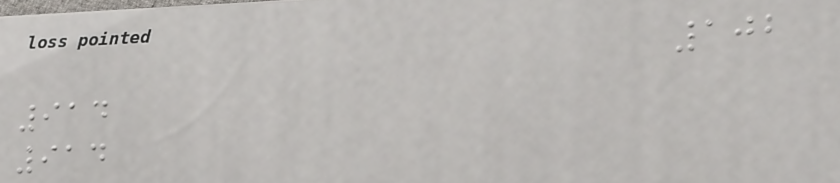102
914
914
